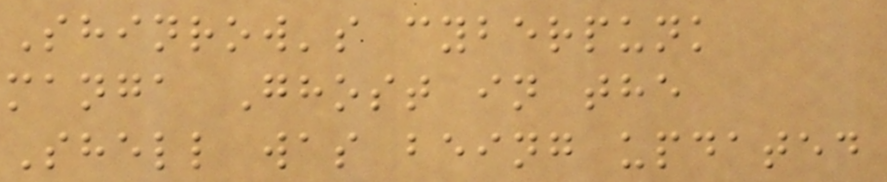Shinrow's cyberpunk
manga Ghost in the
Shell was being updated
